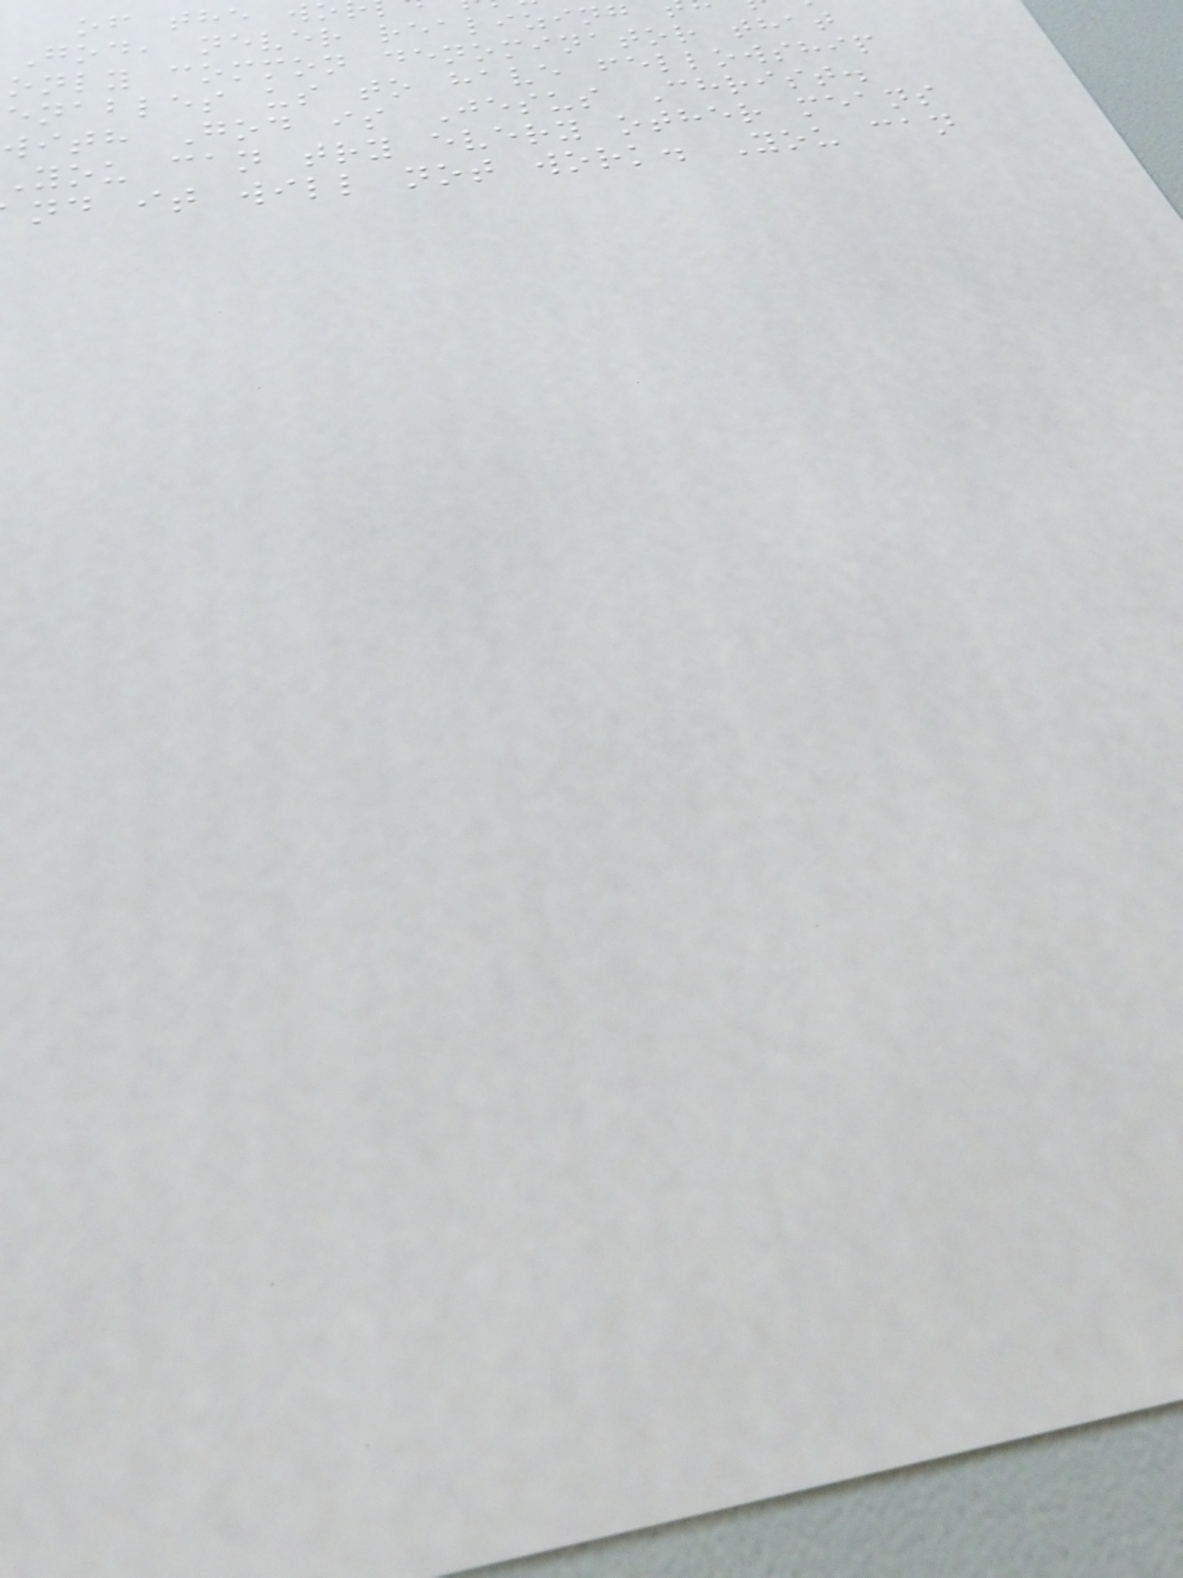of the w
God, never realizing
only common denominator that
enables us to have fellowship
with God is Jesus Christ.
you can try every other means
nd it will not work. You can
